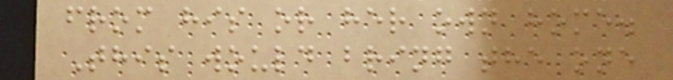from his or her own home.
This would bring the one
